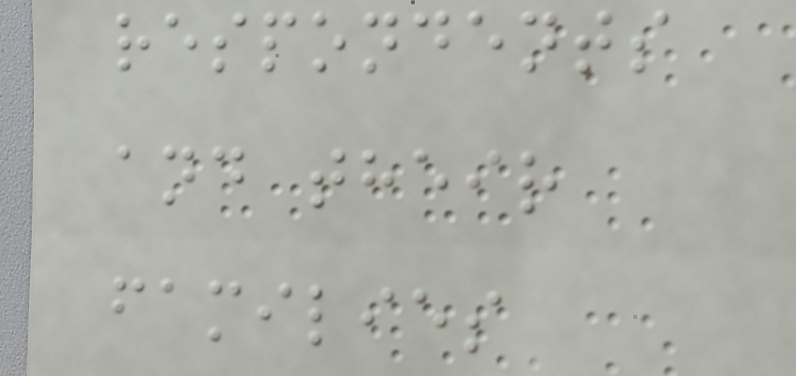respondents
and their
families
